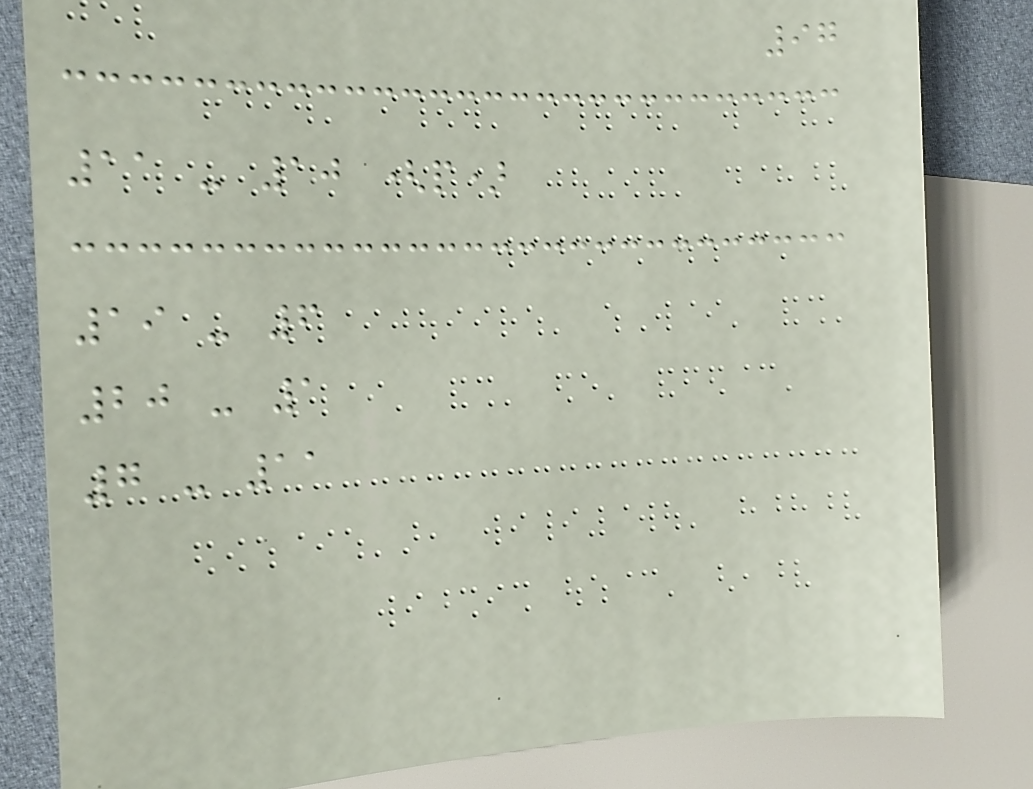97
11 - 10 (p)
19 - 6
20 - 1
7 - 11
